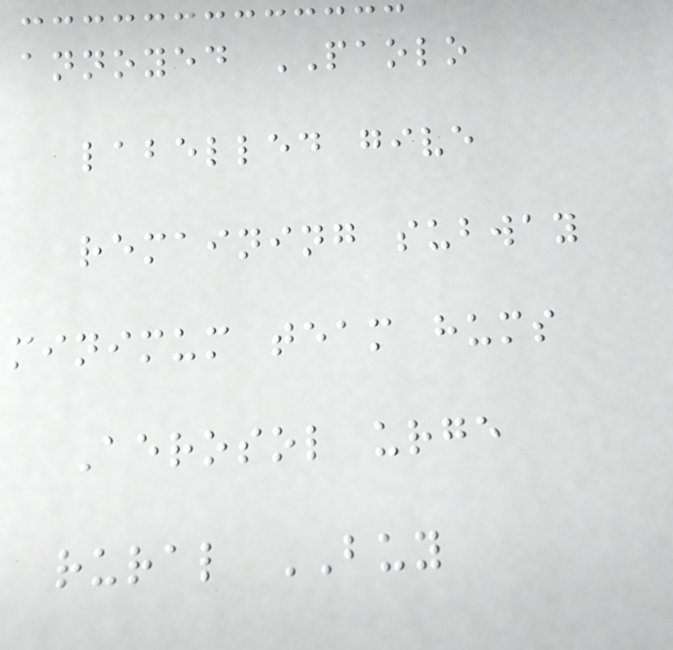annoyed PAOLO
labelled give
remaining subway
minimum team hums
Aerosol urge
rural BUY
